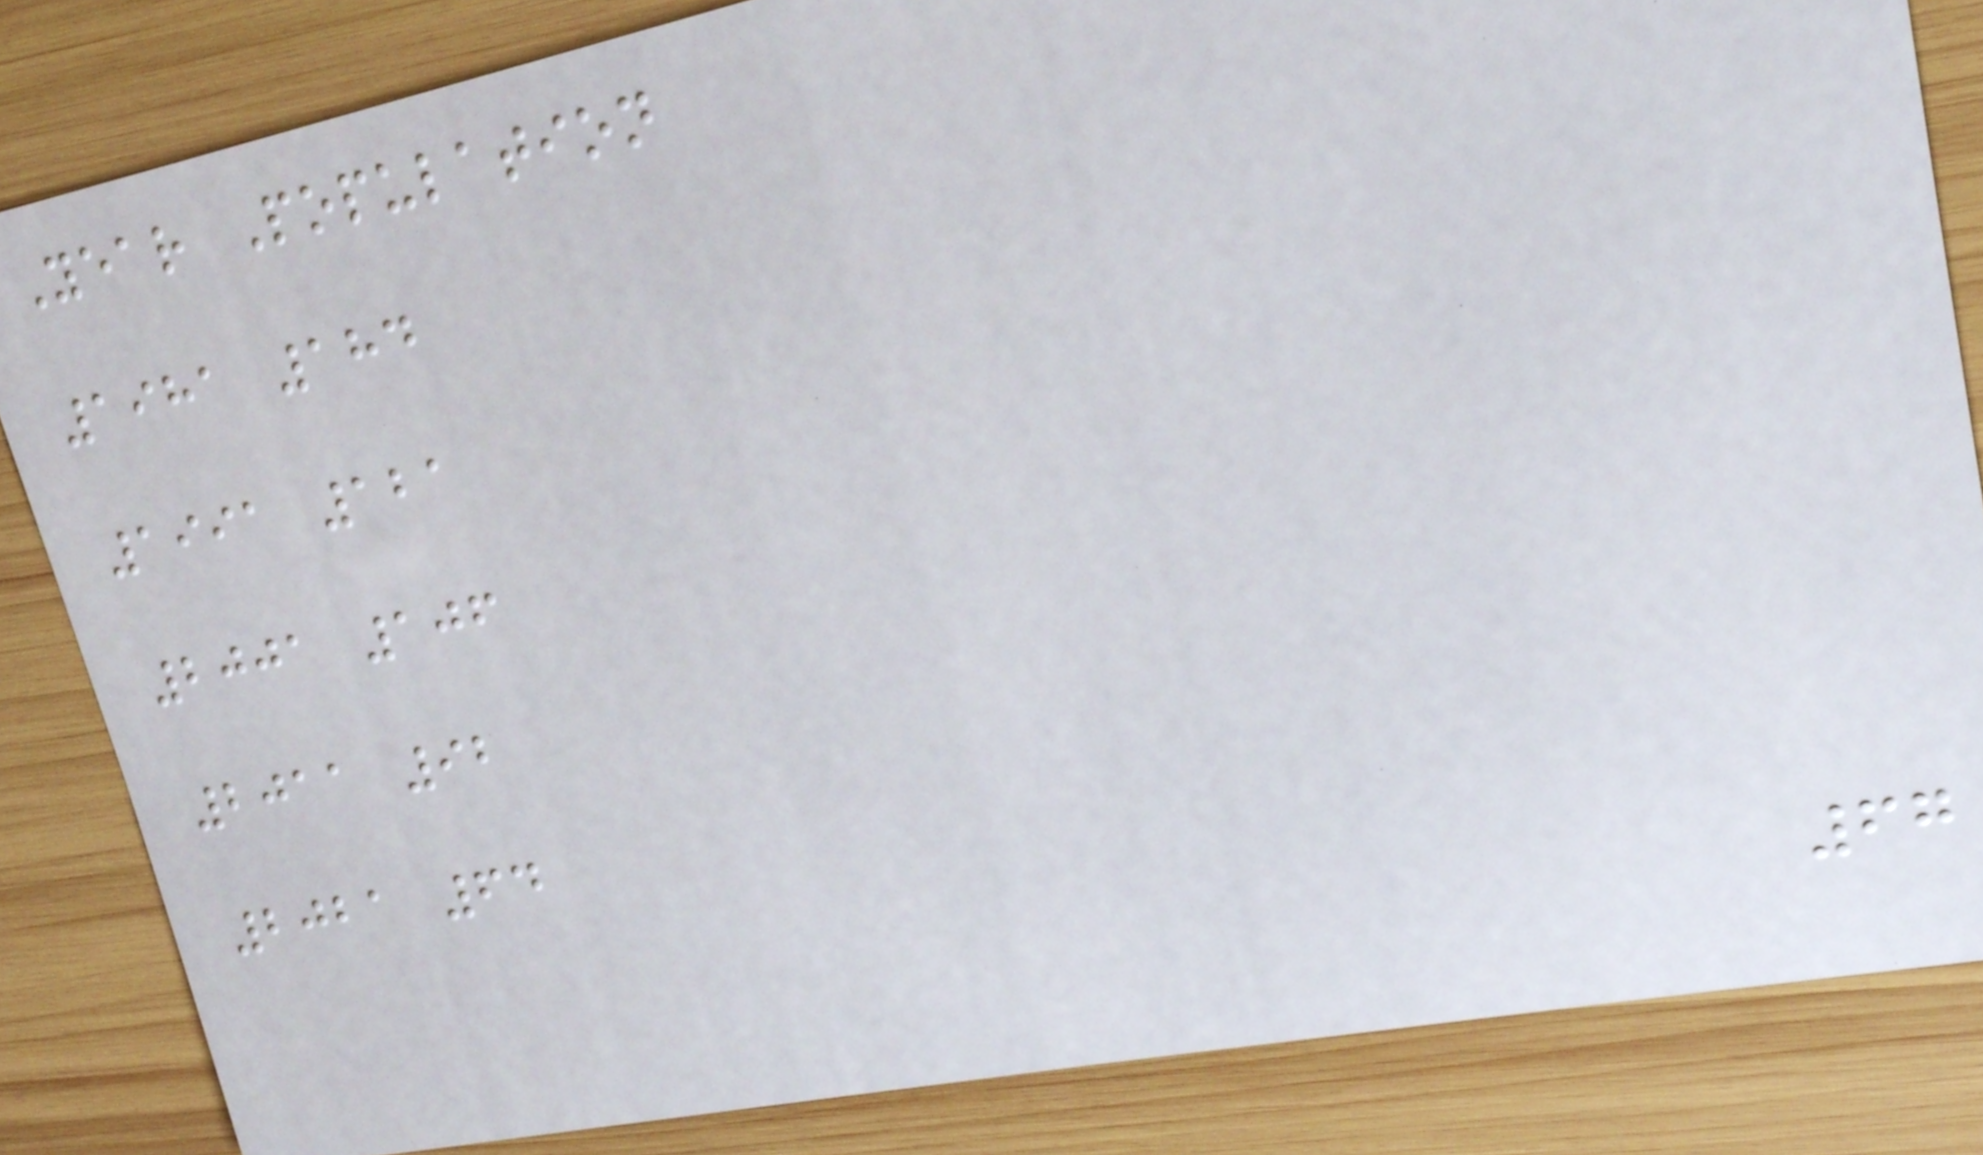Year Population
1981 184
1991 121
2001 106
2011 92
2021 64
67
